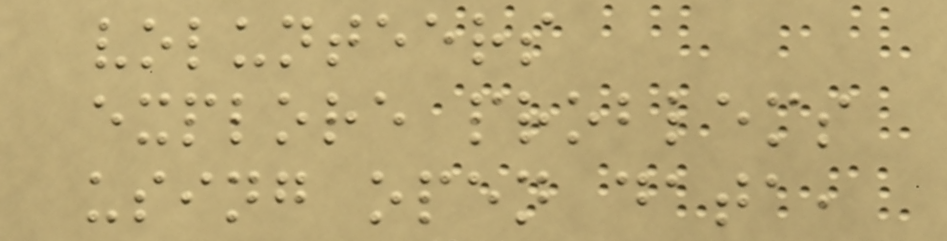volunteers
explore problems
using open data,
